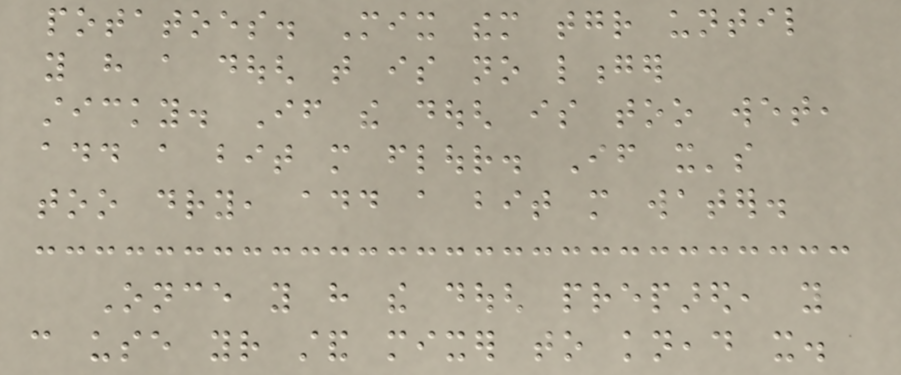potatoes. Mix them together until
you have a dough that is no longer
sticky. If the dough is too wet,
add a bit more flour. If it's
too dry, add a bit more water.
Once you have the dough prepared, you
can use your stand mixer to knead it.
